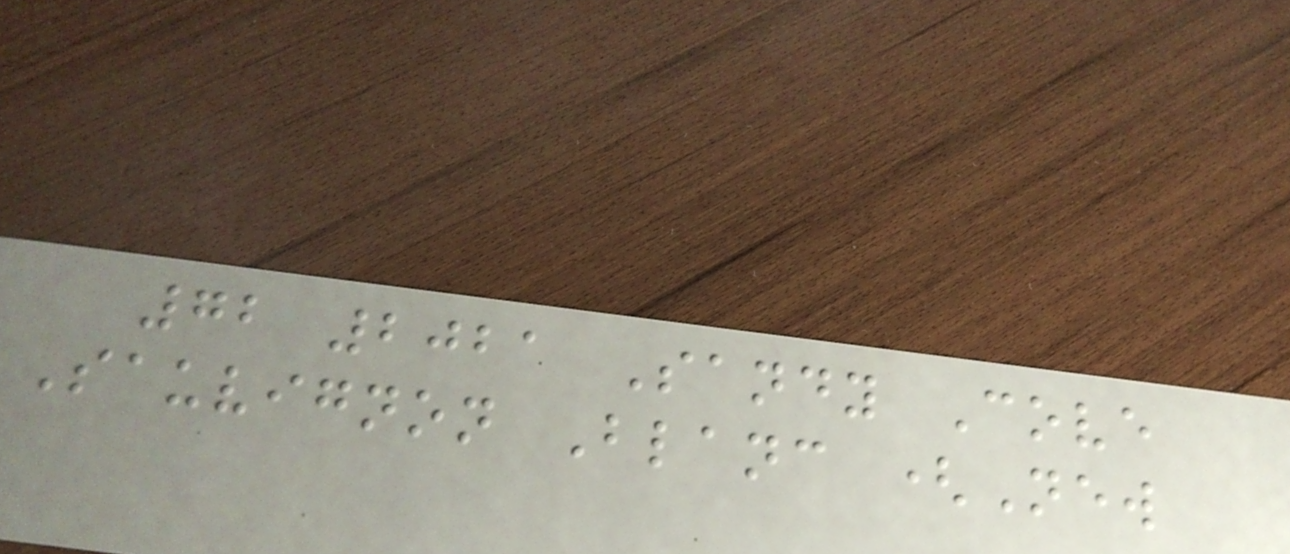72 2021 Sandy Cove
Sauvignon Blanc (New
